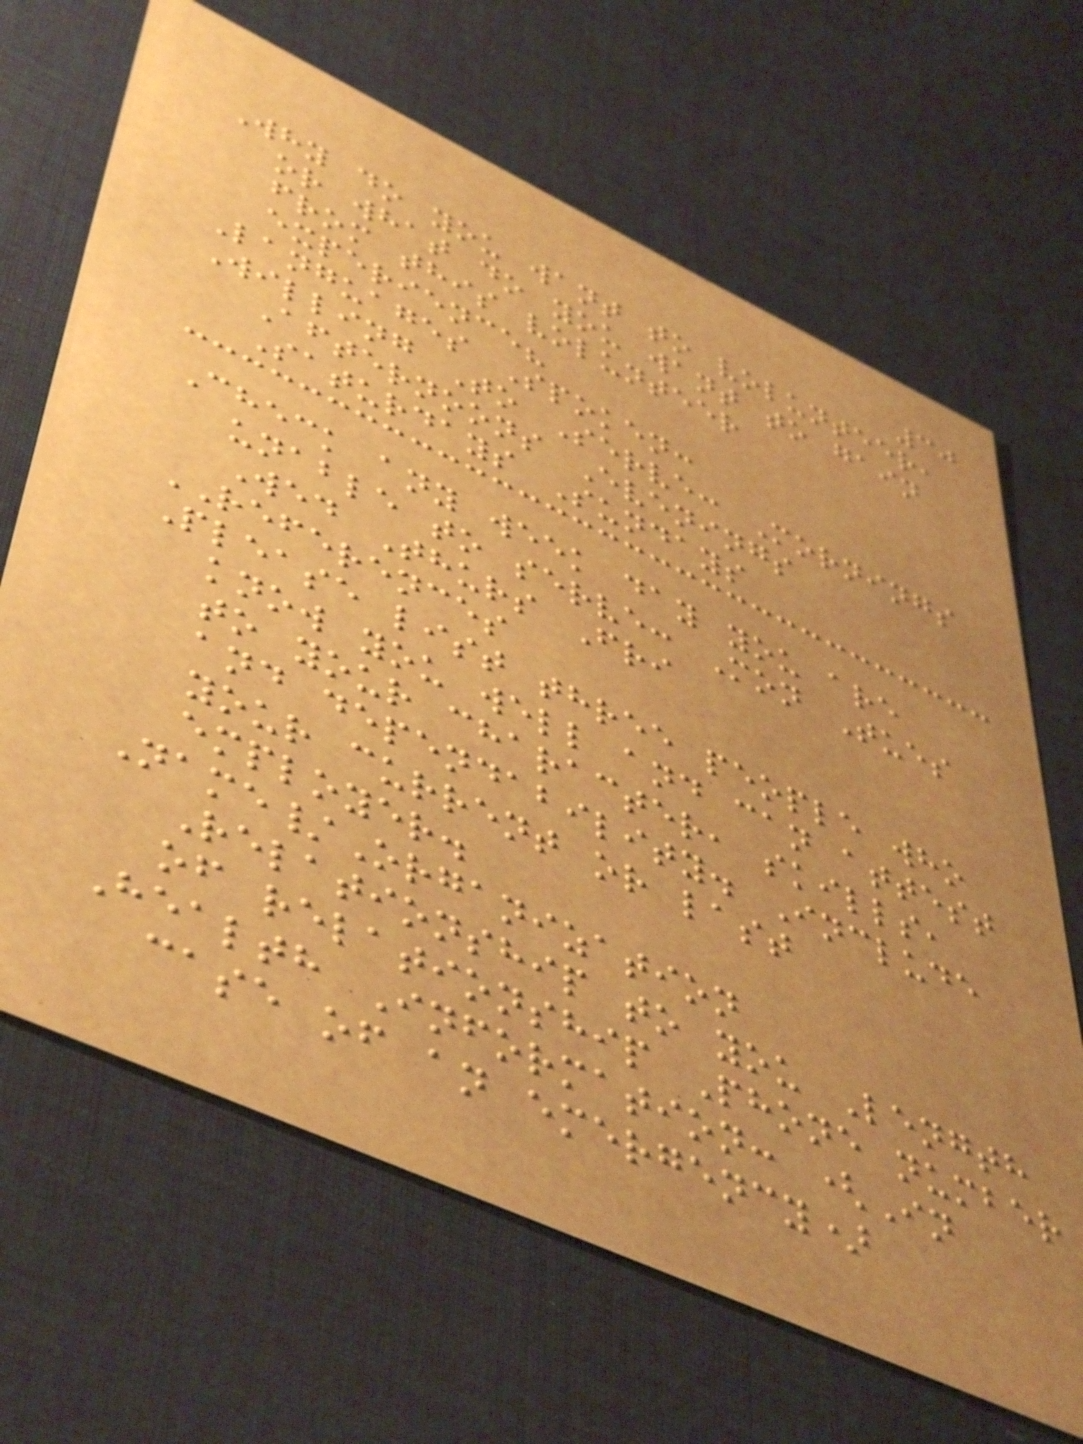30
Why do you want to volunteer,
or what do you want to gain
from this volunteer
experience?
Languages Spoken:
Willing To Serve: Mornings
Afternoons Evenings
Saturdays Sundays
Check any week day you are
unable to serve: Mon Tues
Wed Thurs Fri
REFERENCES
Please list three people who
know you well and can attest
to your character, skills,
and dependability. Include
your current or last
employer.
Name/Organization
Relationship to you Length
of relationship Phone number
Health Information: (In
case of an emergency)
